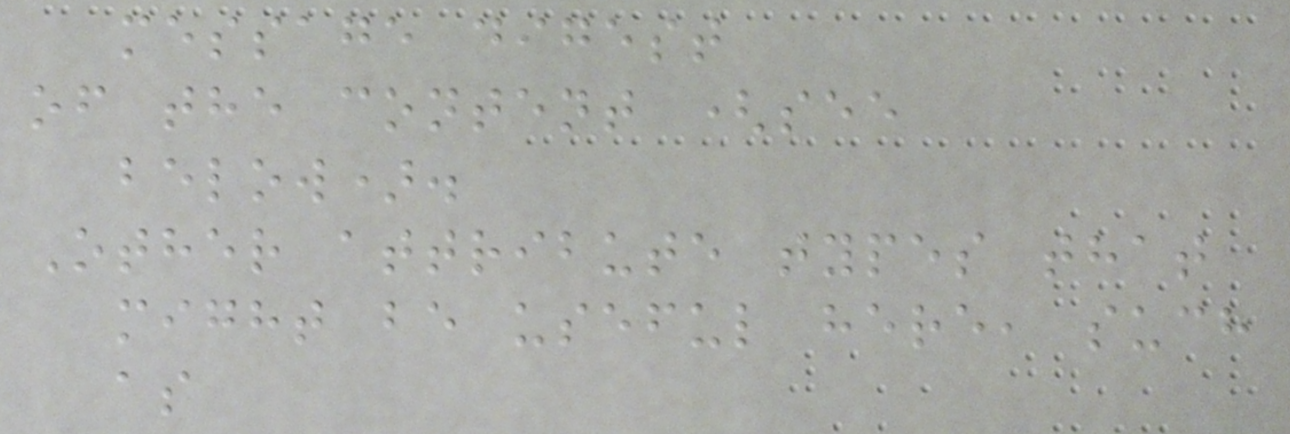message digest
of the content (see
below).
Other attribute types that
might be useful here, such
as
